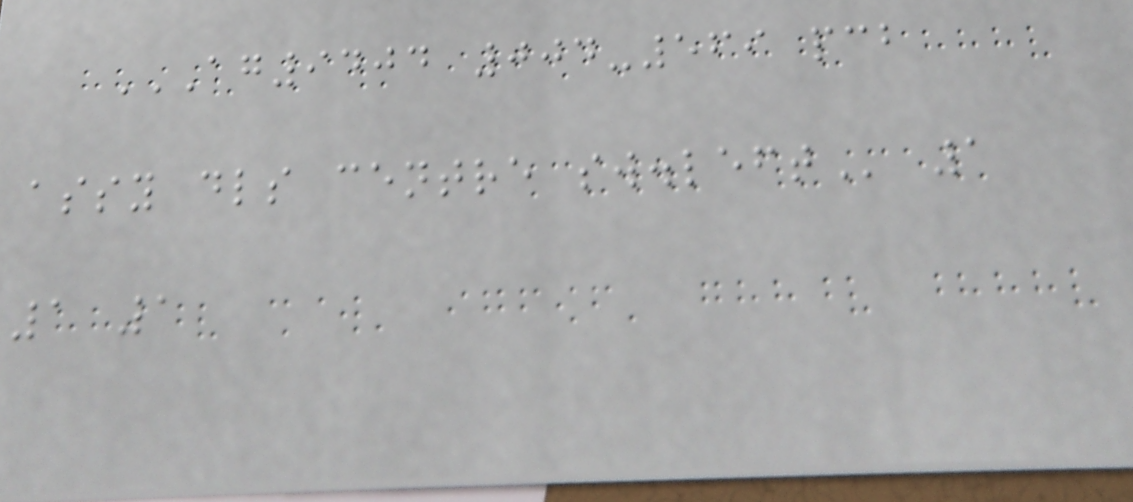AG9404 004-569 PCB
ASSY DLS CENTRE SW.LEFT 1
1 1
